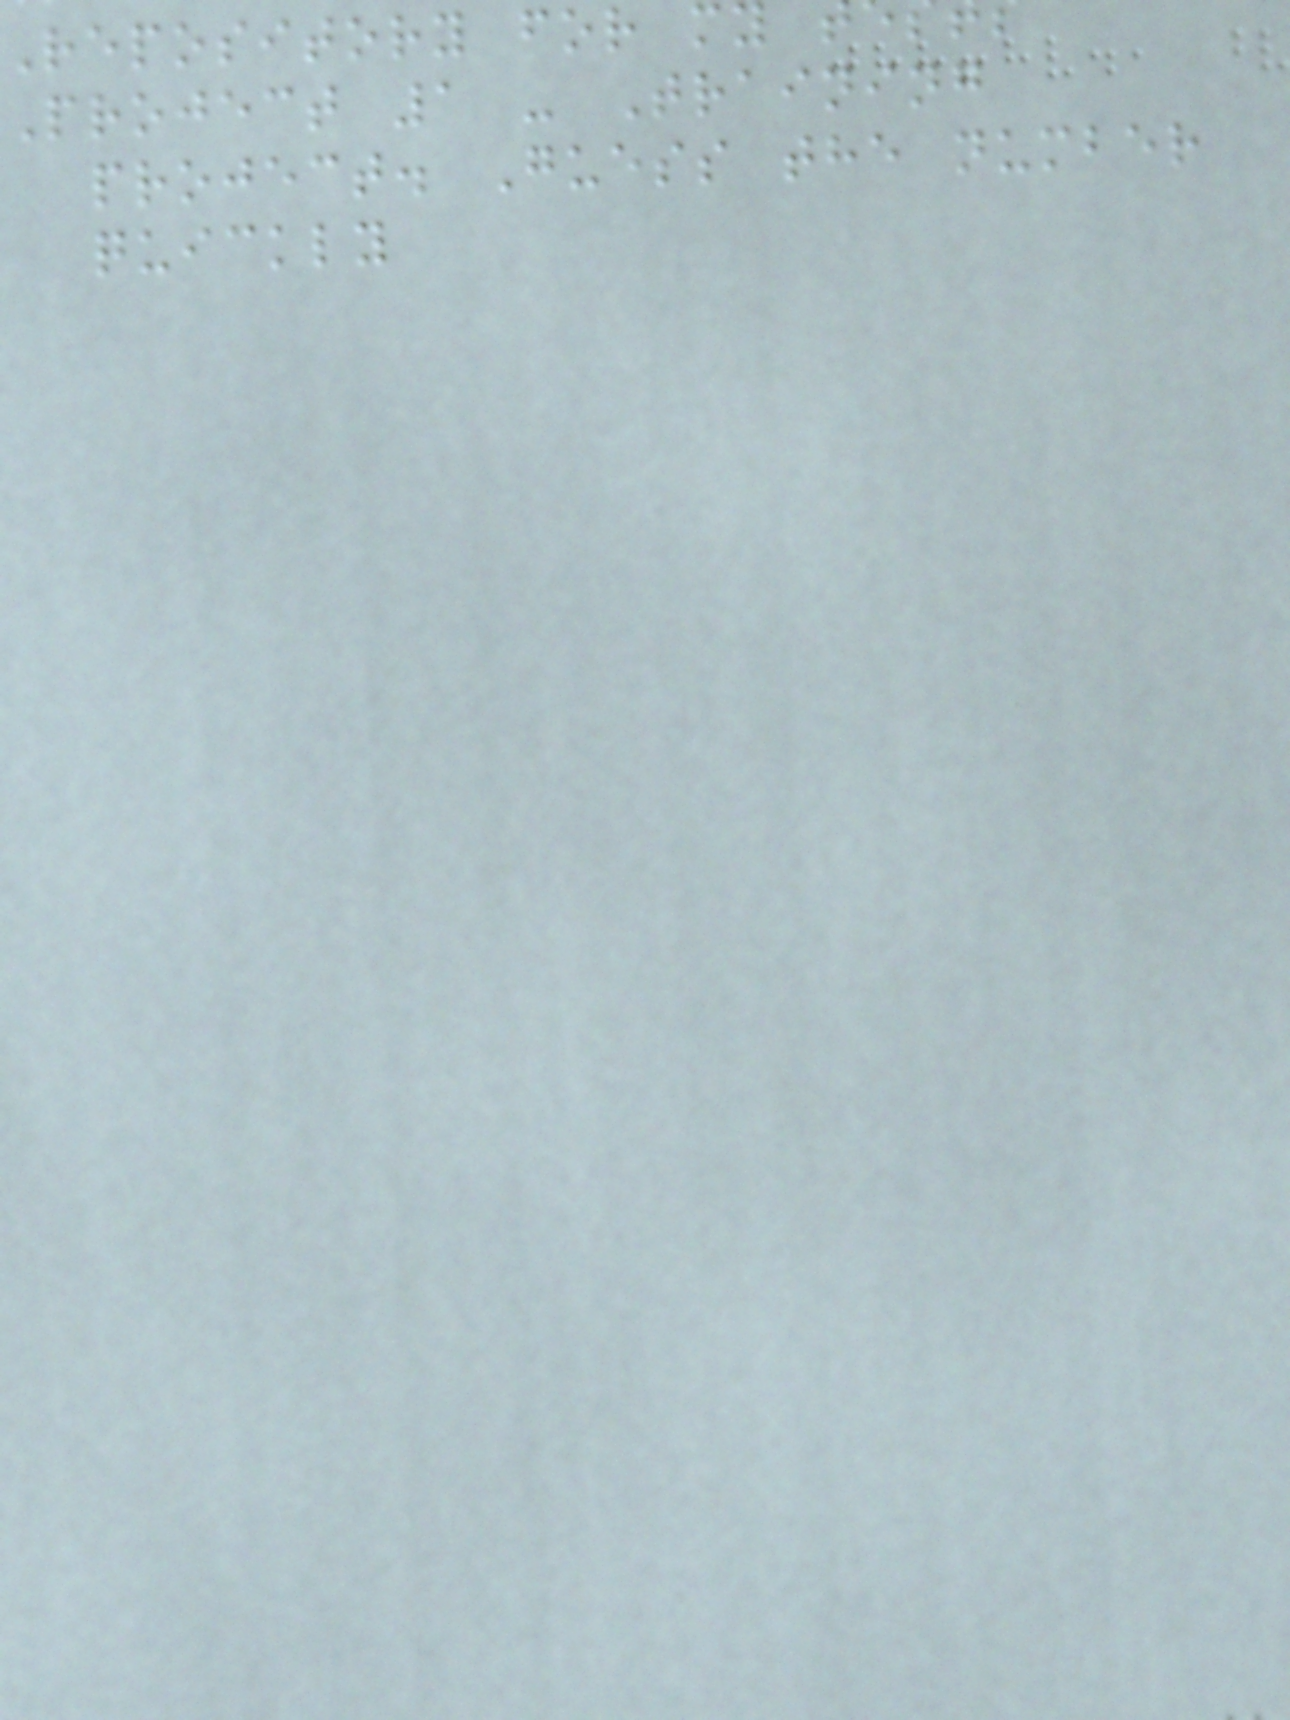Repository for m
Project 1 - Training
project. Guess the number
quickly
